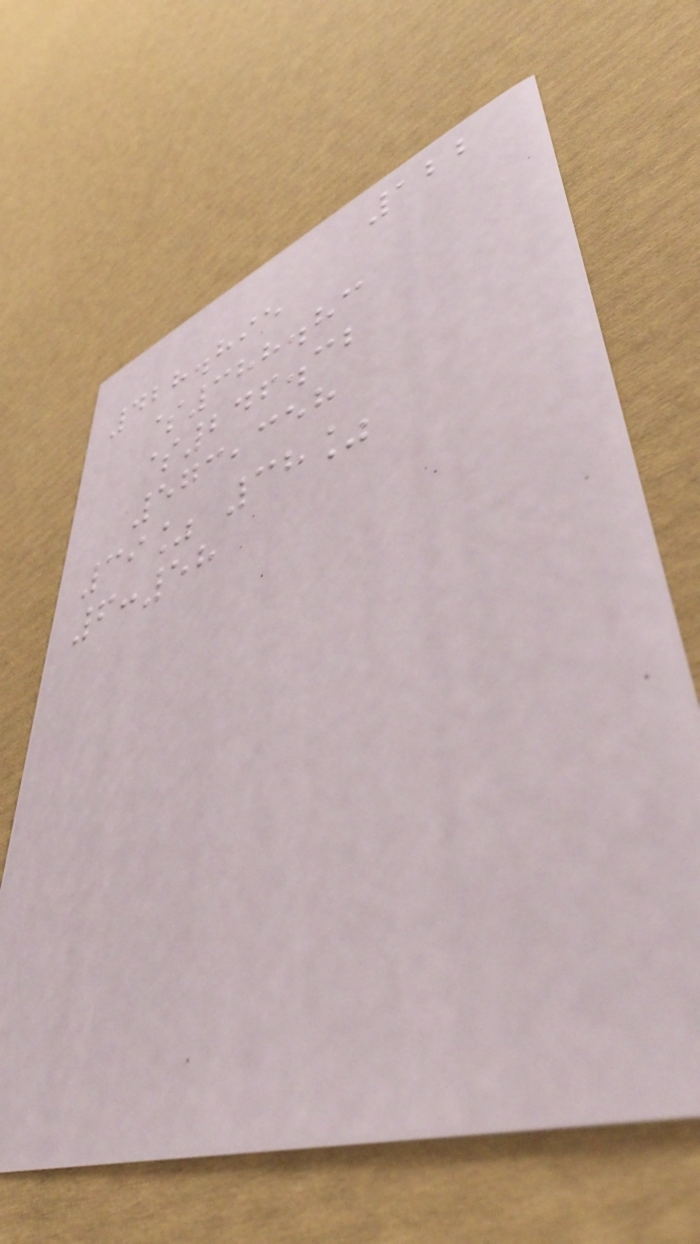122
428.895
$388.83
$246.32
573,358
39% 38%
6:58
